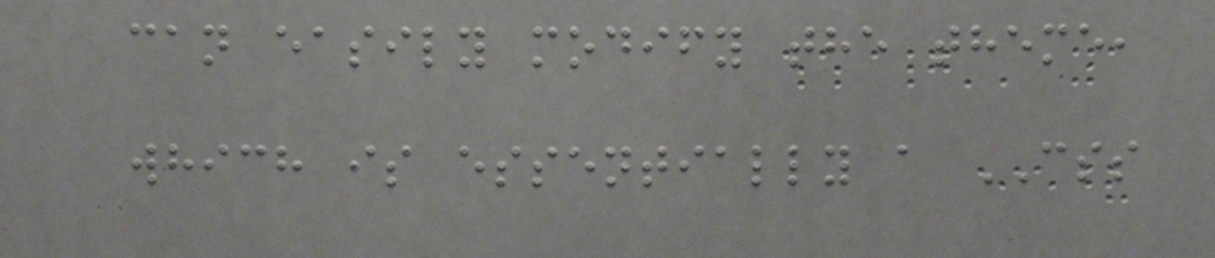can easily modify the theme,
which is essentially a CSS
